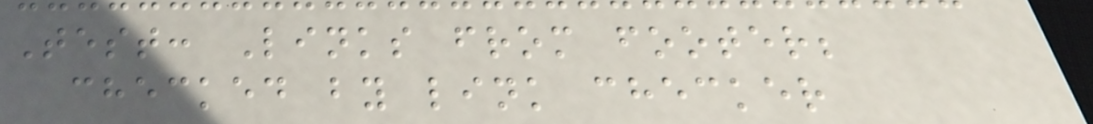Test: Links from footer;
checked by link checker
